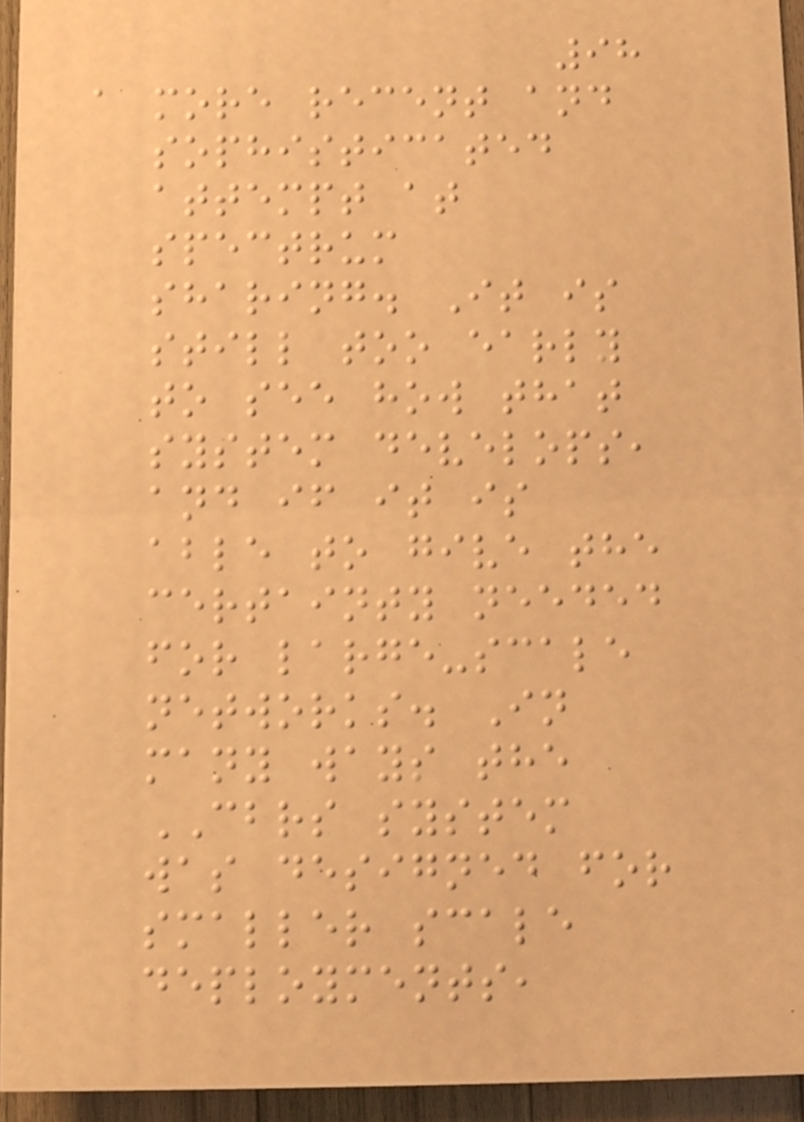98
a more recent and
sophisticated
attempt at
spectrum
sharing. It is
still too early
to see how that
system develops,
and if it is
able to give the
certainty needed
for large-scale
networks. In
many ways the
CBRS system
was designed for
smaller scale
deployments,
